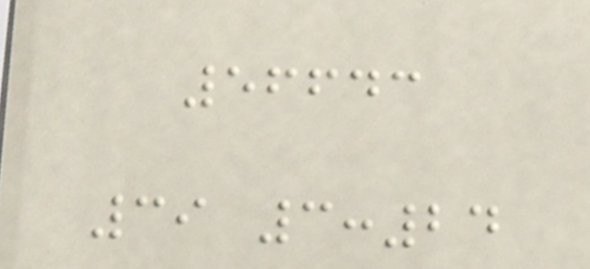56643
39 3:24
